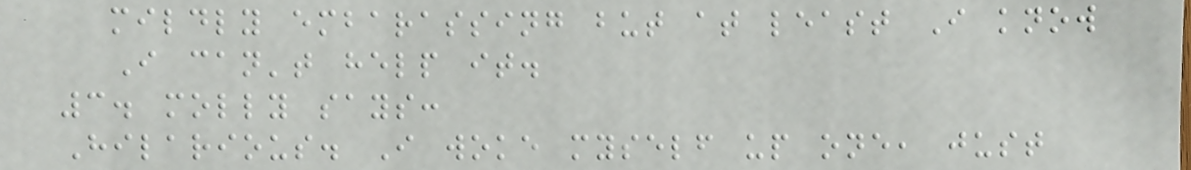mildly embarassing but at least I know
I can't help it.
3. molly says:
Hilarious. I woke myself up one, just
